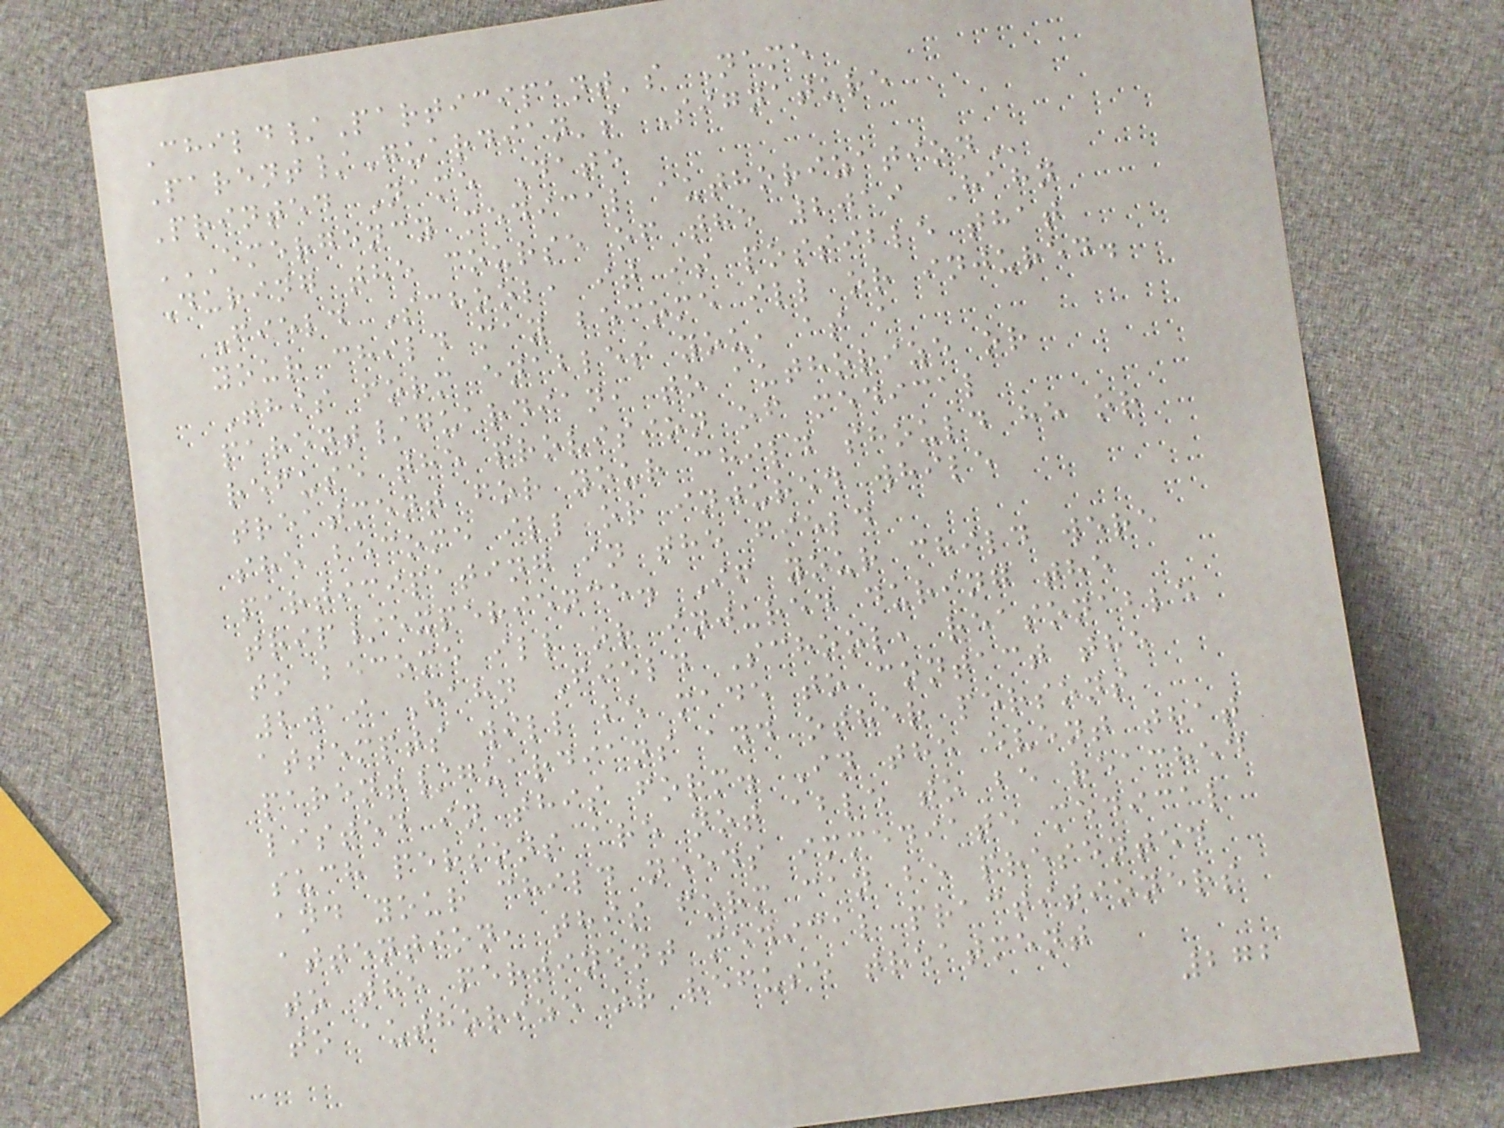Child/Participant's Name
Parent/Guardian's Signature
Printed Name Date
EMERGENCY MEDICAL AUTHORIZATION
During the course of the 2019 Hahn
Field School, it is possible that
your child may become ill or injured.
This form enables you, as a
parent/guardian, to authorize or
refuse the provision of medical
treatment for your child should he or
she become ill or injured while
participating in the field
trip/experience. If your child were
to become ill or injured during the
2019 Hahn Field School, reasonable
attempts will be made to contact the
parent/guardians and other persons
listed in this form. In the event that
such persons are not able to be reached
and your child needs immediate medical
attention, this form can be presented
to the pertinent medical practitioners
to authorize or refuse treatment
272
